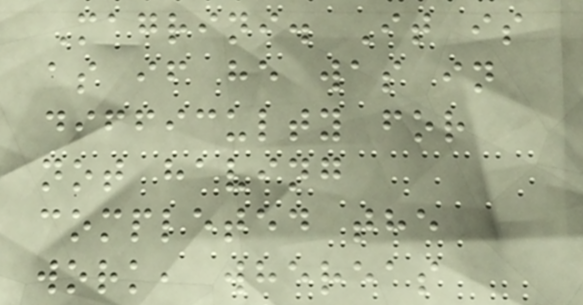Magrini. It is
as if he was in
difficulty for
not having
completed the
work, whereas
